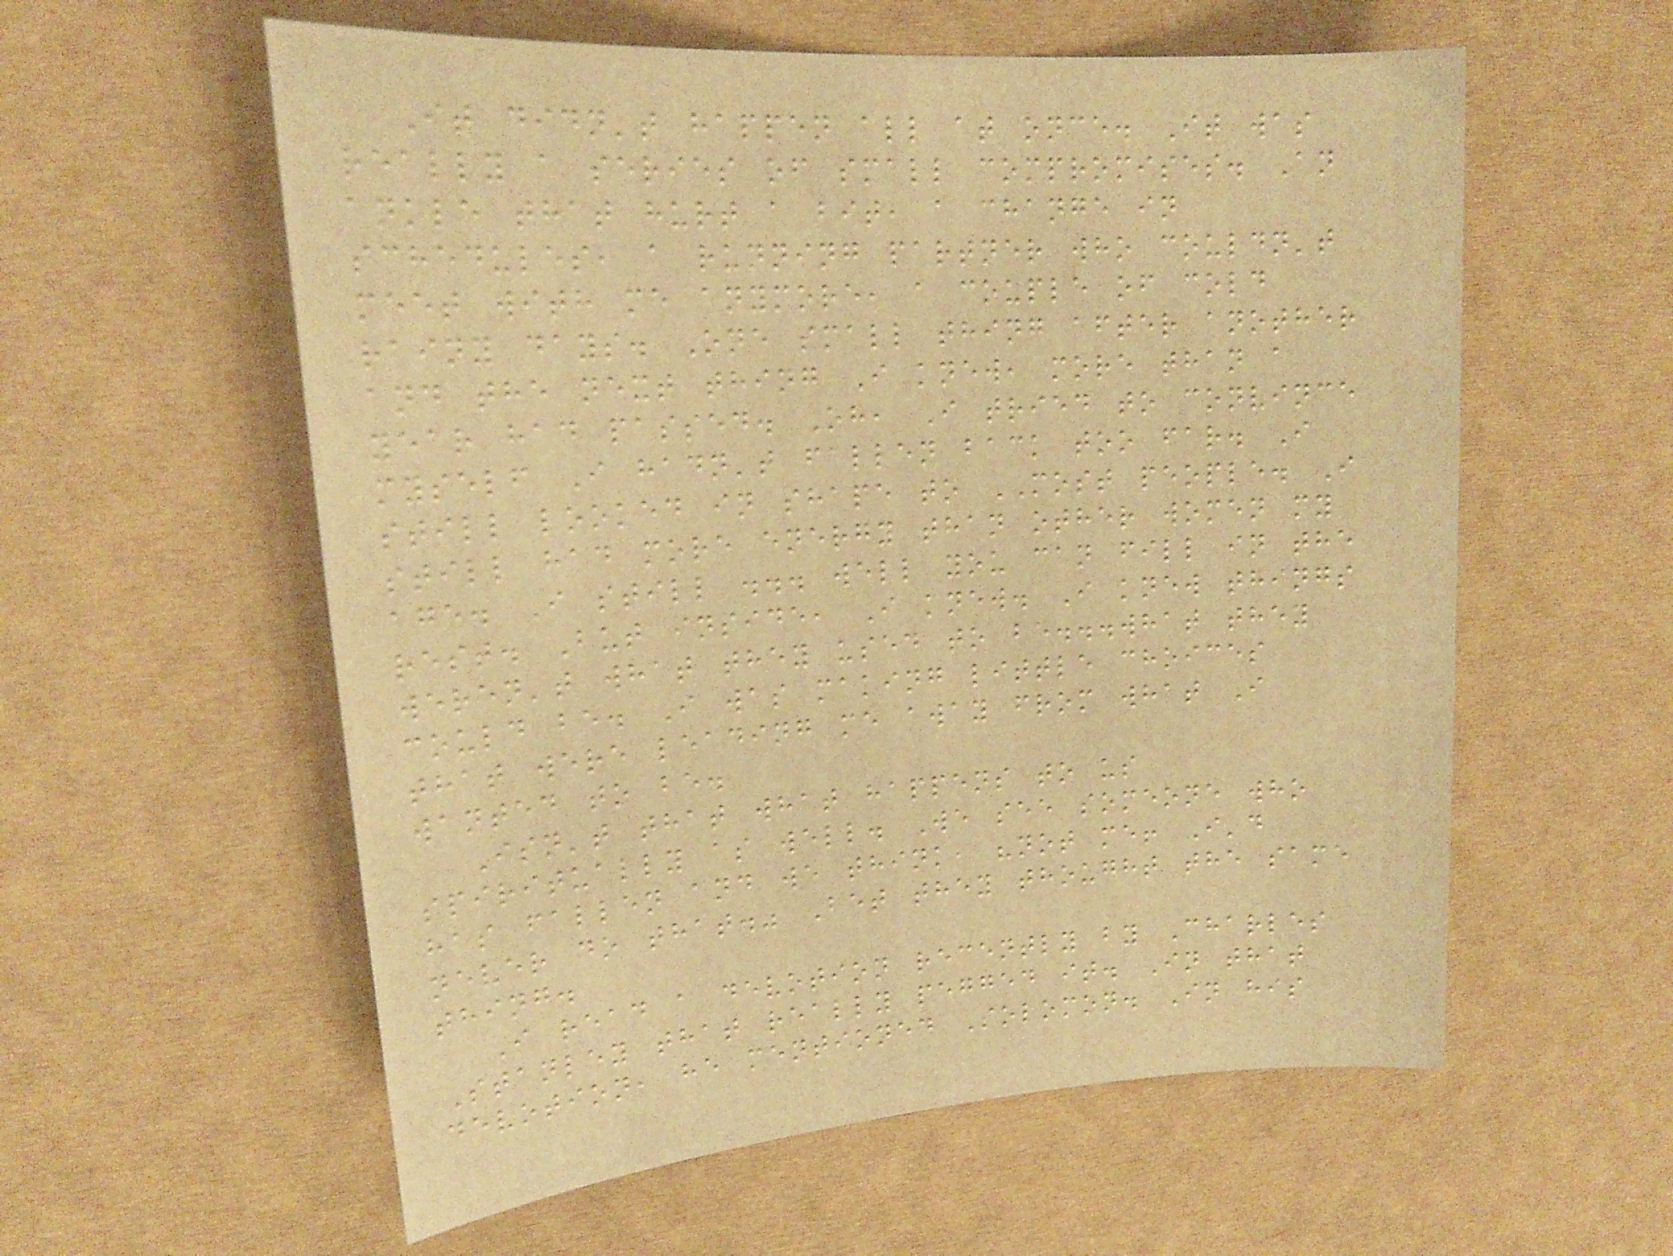It didn't happen all at once. It was
really a series of small compromises. An
ankle that hurt a bit, a change in
schedules, a running partner who couldn't
meet with me anymore, a couple of cold
rainy days. One small thing after another
and the next thing I knew, more than a
year had passed. Oh, I tried to convince
myself I hadn't fallen back too far. I
still looked in shape to MOST people. I
still had more energy than other women my
age. I still ... well you can fill in the
rest. But inside, I knew. I knew things
weren't what they used to be...what they
could be. I was making little choices
that were leading me away from what I
wanted to be.
Isn't that what happens to us
spiritually as well. We see someone who
has fallen and we think, "not me! I'd
never do that." Bet they thought the same
thing.
I read a devotion recently by Charles
Stanley that really pegged it. In that
devotion, he mentioned Solomon. In his
